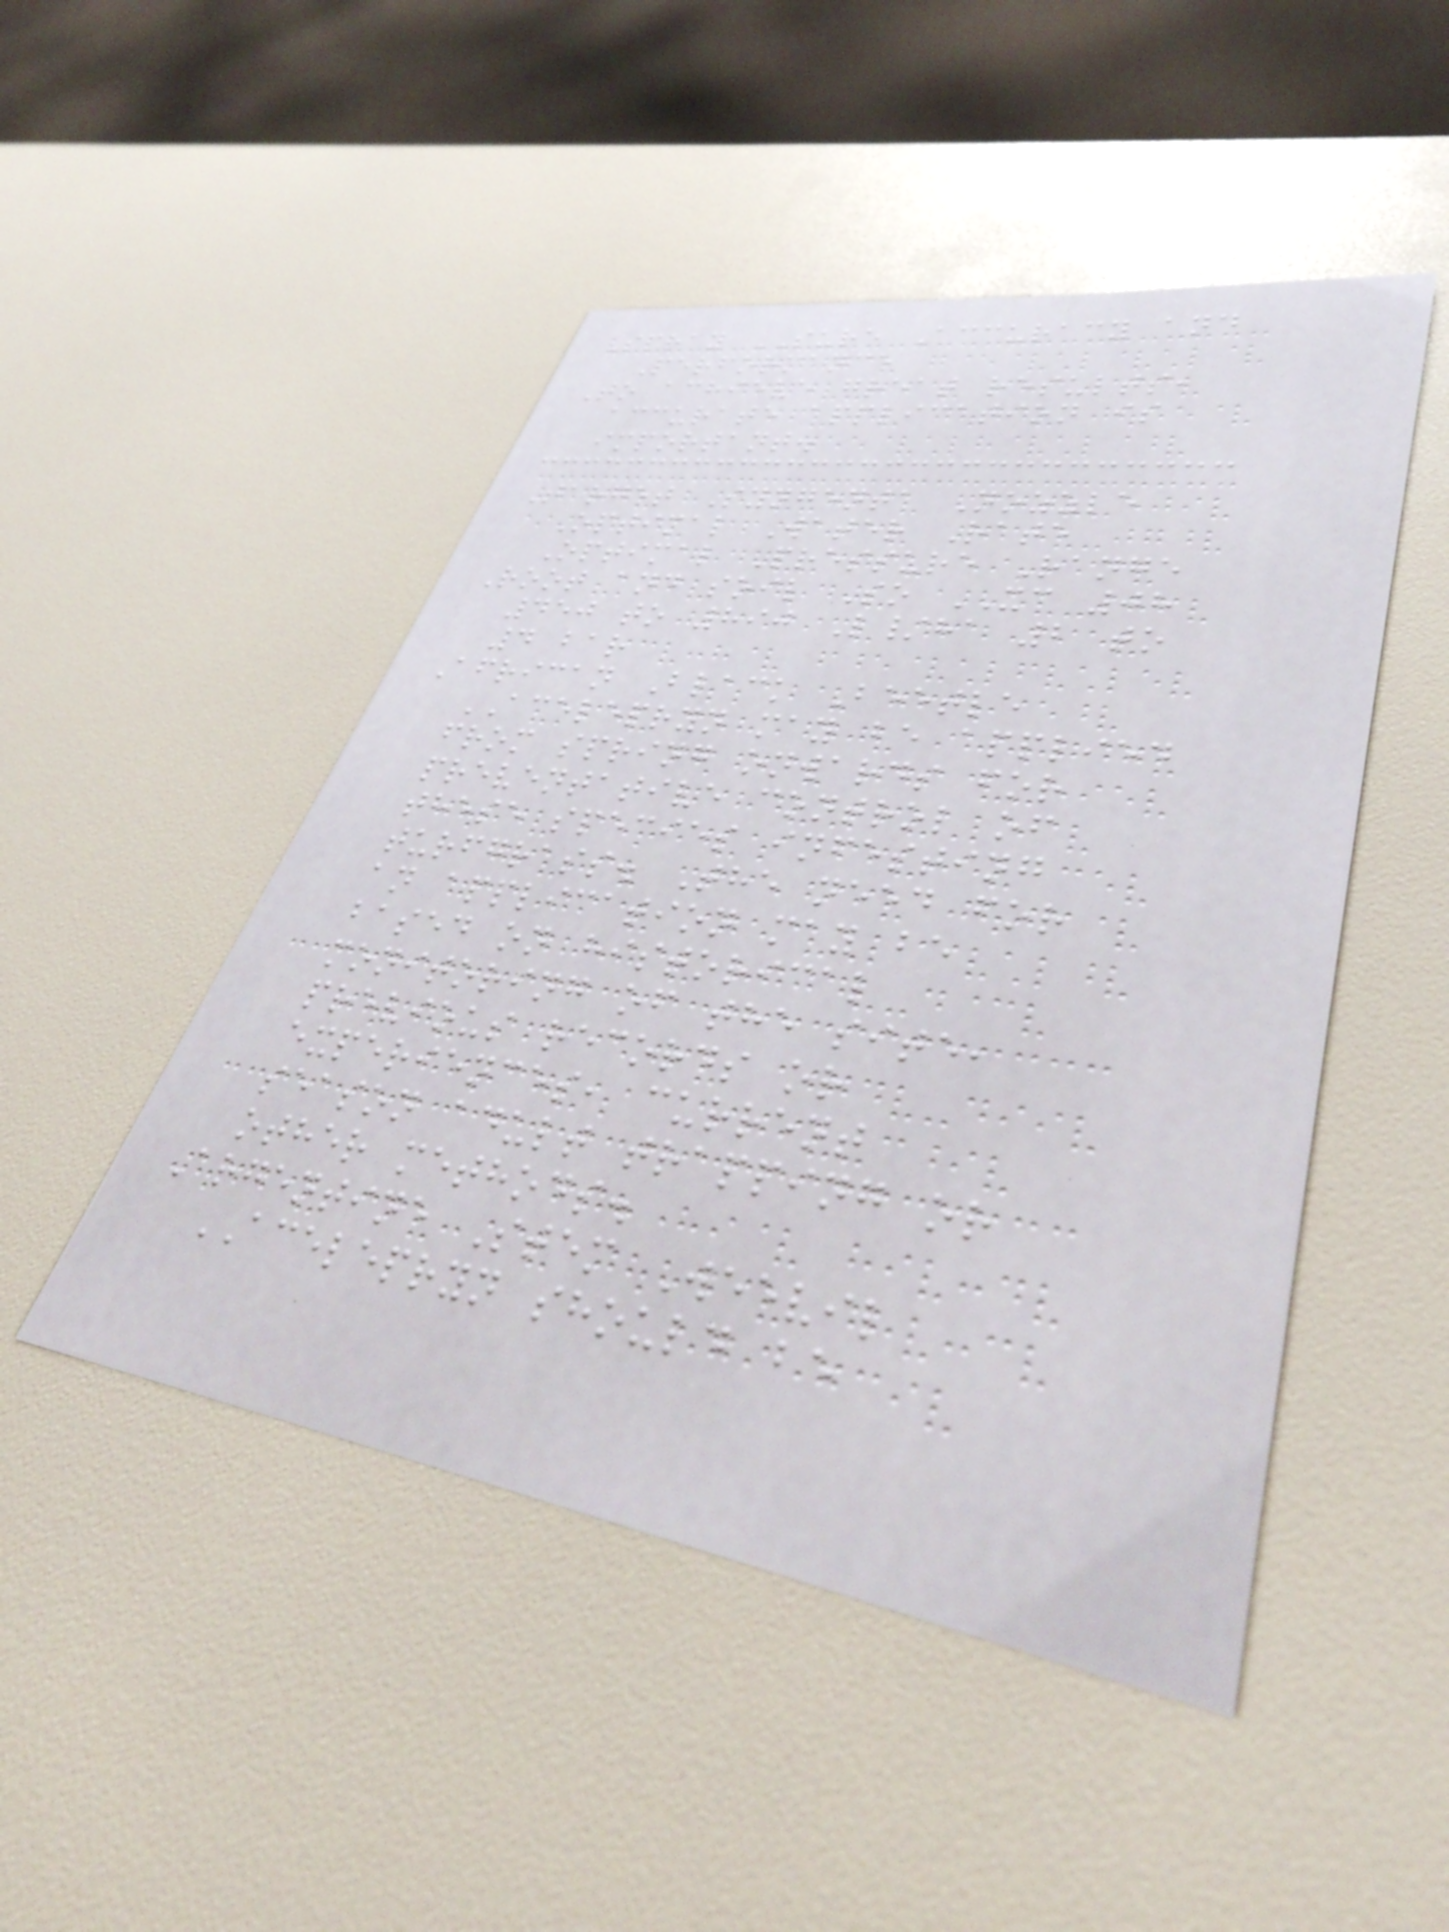Spray SURE Accuracy and
Performance
To achieve great results,
accurate application is
important.
Target Syngenta Nozzle
Optimal Water Rate
Optimal Pressure Range
Root and soil So XC 08
450 to 890 L/ha 2 to
4 bar
African Black Beetle
ACELEPRYN may be applied
from spring onwards for
preventative control of
these species infesting
turfgrass. The need for
an application may be
based on historical
monitoring of the site,
previous records or
experiences, current
season adult trapping or
other methods.
Argentine Stem Weevil
ACELEPRYN should be
